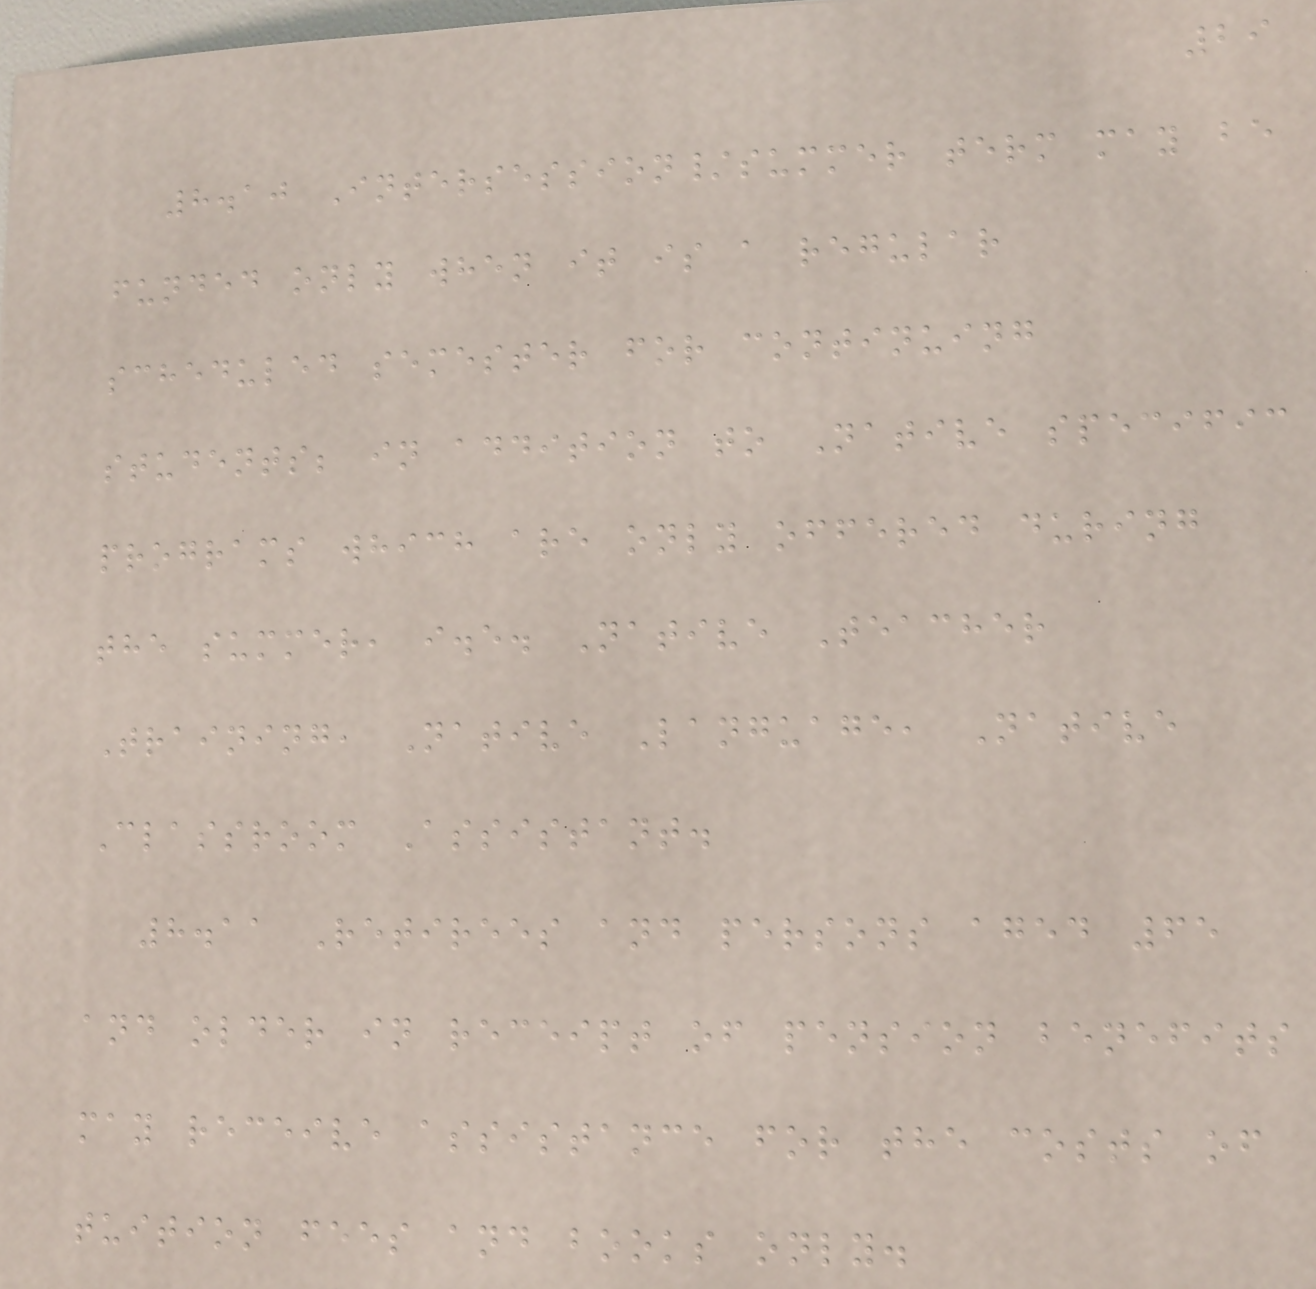29
8.10 Intersession/summer term may be
funded only when it is a regular
scheduled semester for continuing
students; in addition to Native specific
programs which are only offered during
the summer, i.e. Native Teacher
Training, Native Language, Native
Classroom Assistant.
8.11 Retirees and persons aged 65
and older in receipt of pension benefits
may receive assistance for the costs of
tuition fees and books only.
